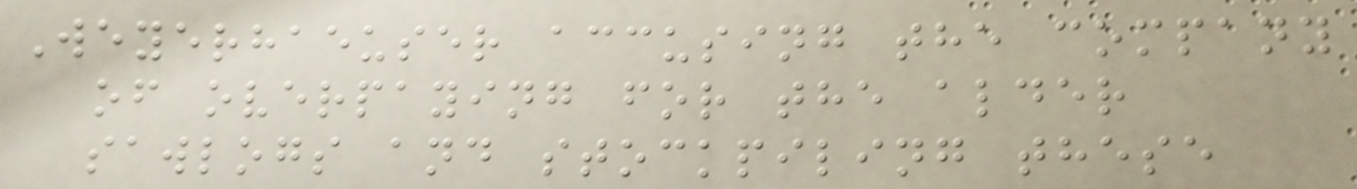Weyerhaeuser accusing the company
of overpaying for the alder
sawlogs and stockpiling these
